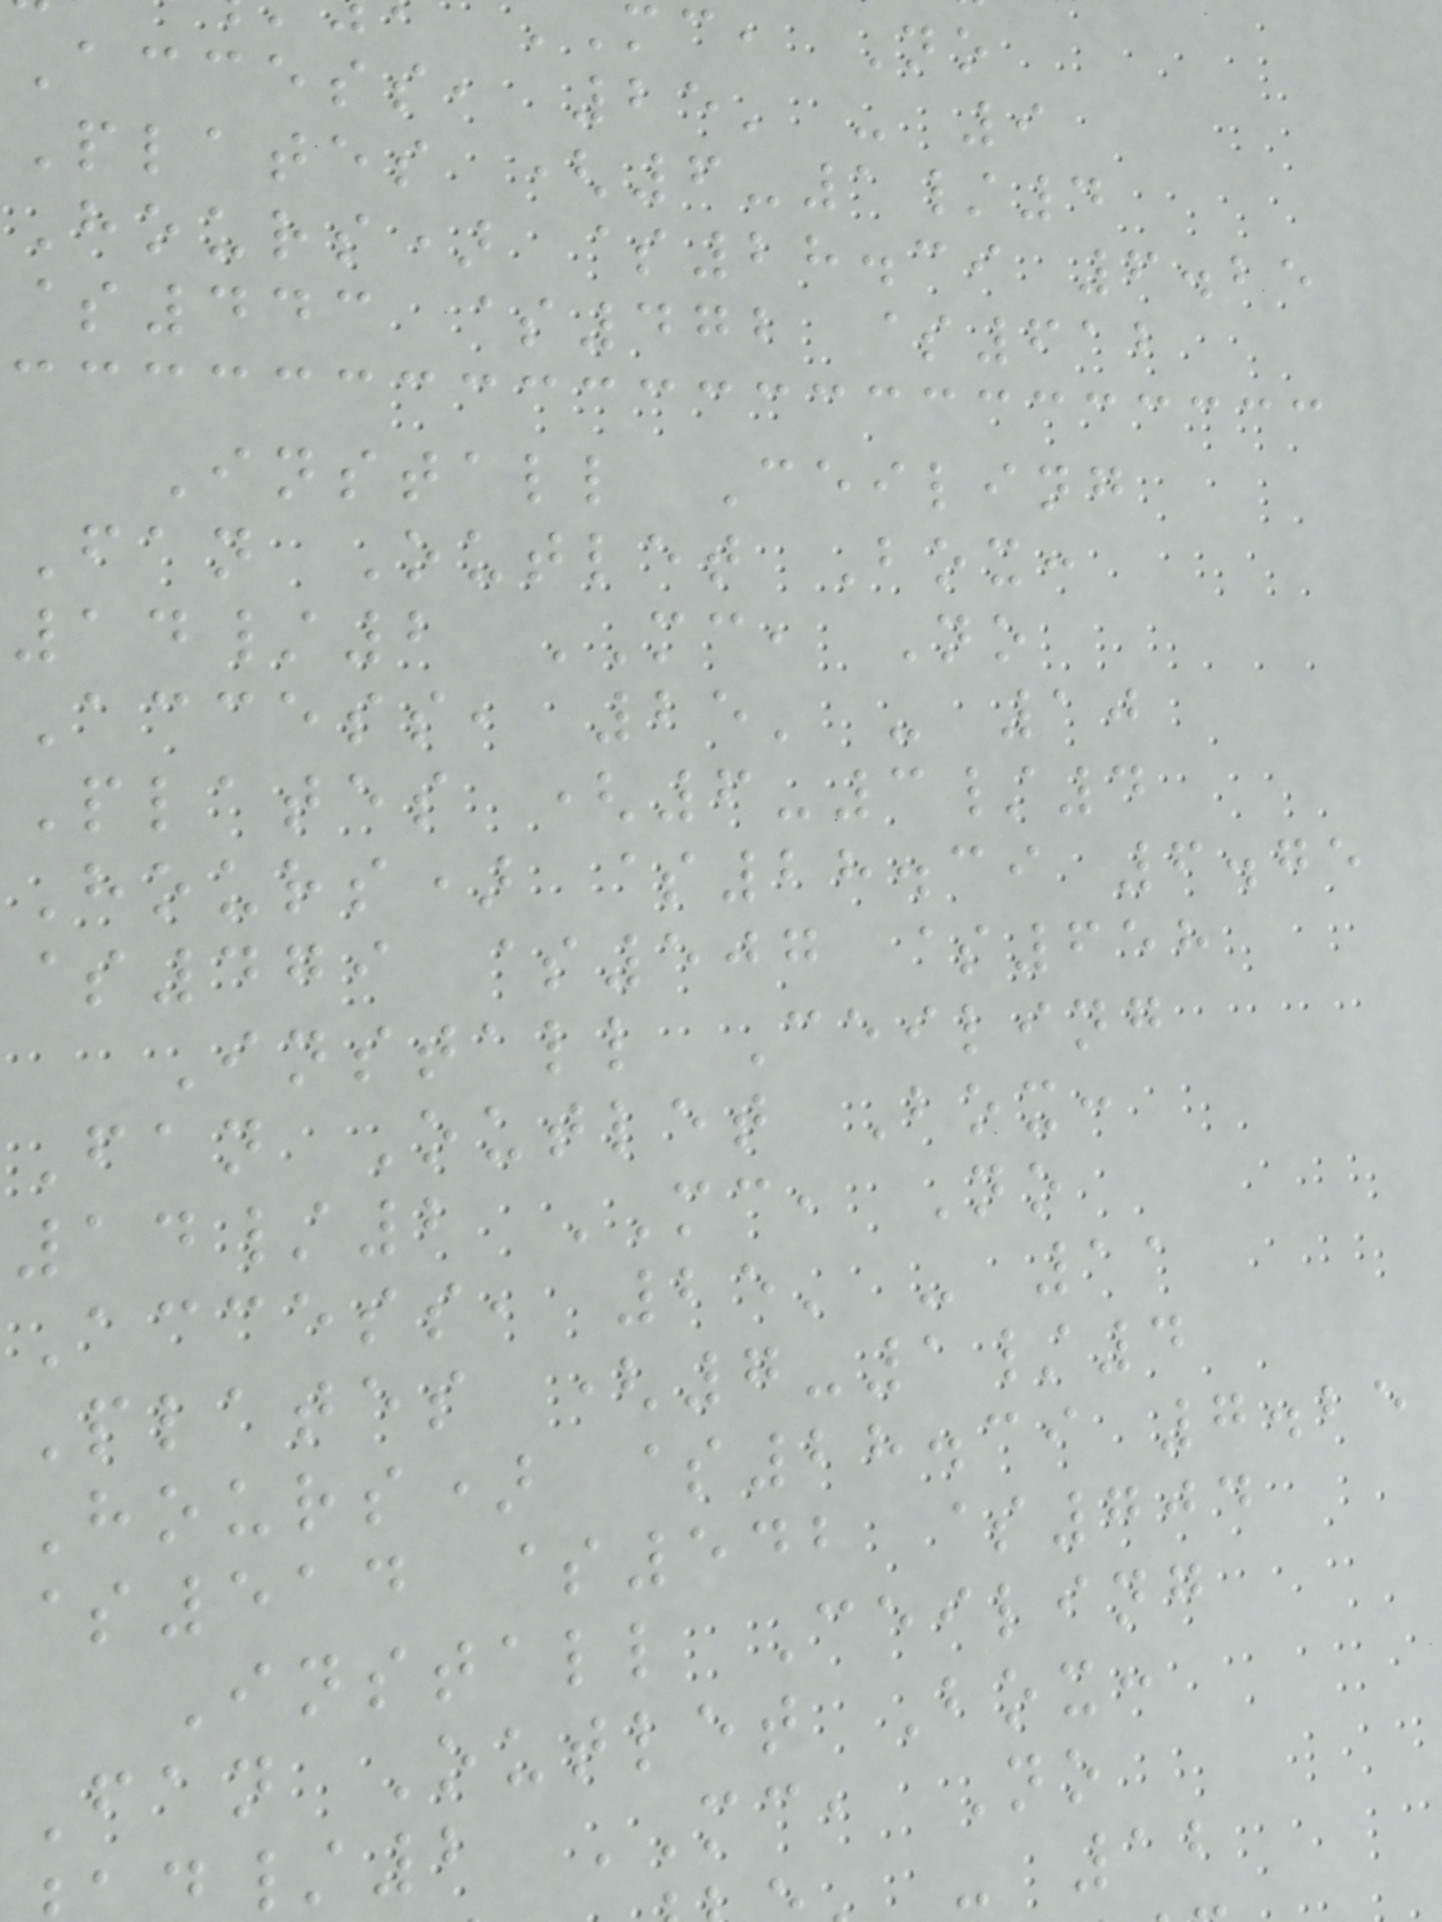mc, No
Access, 25' - 9
Plates (6-1/4
Hours) $28.39 6.25
$443 $472 $612
Install Ceiling
Fan Outlet Box:
14/2 MC, No
Access, 25' - 10
Plates (6-3/4
Hours) $28.39 6.75
$479 $507 $658
Install Ceiling
Fan Outlet Box:
14/2 MC, No
Access, 25' - 11
Plates (7-1/4
Hours) $28.39 7.25
$514 $542 $704
Install Ceiling
Fan Outlet Box:
/2 MC, No
- 12
